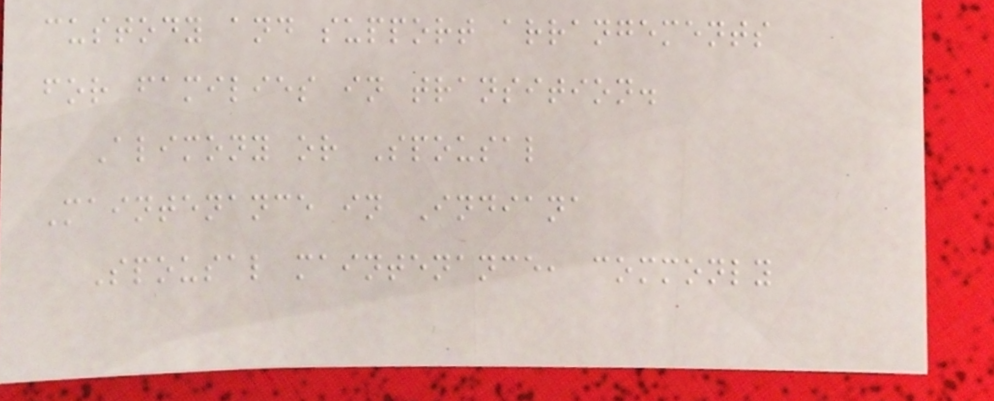custody and support arrangements
for families in transition.
Alimony or Spousal
Maintenance in Indiana
Spousal maintenance, commonly
